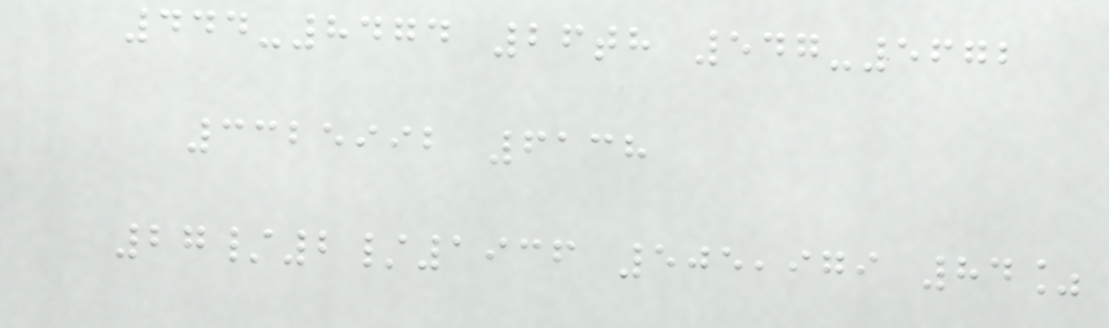444-8474 26th 547-5672
3325992 6138
27/2/1936 505,979 84%
